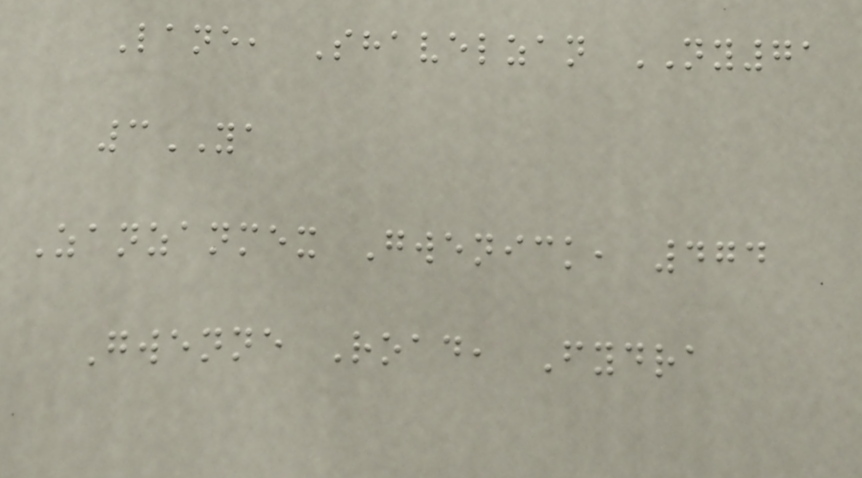Lane, Shavelzan NY71
3YA
Zanzanmex Gwenick, 474
Gwenne Road, Fydra
